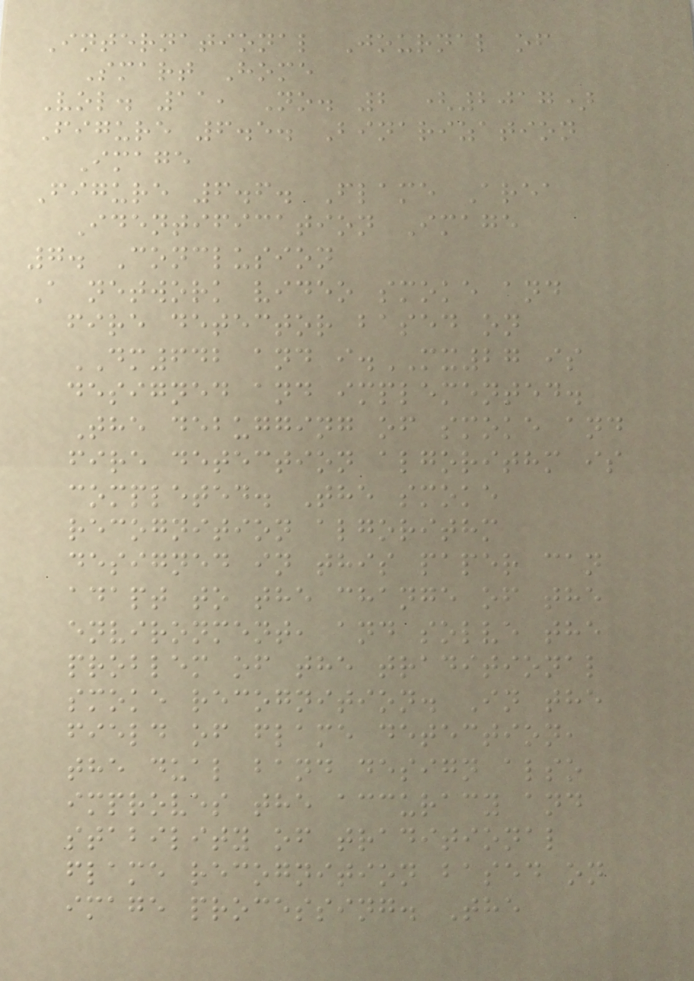International Journal of
Smart Home
Vol. 11, No. 2 (2017)
Figure 6.5. Binarization
Image
Figure 6.6. Flame Area
Identification Image
7. Conclusion
A network video smoke and
fire detector based on
DM642 and i.MX27 is
designed and implemented.
The debugging of smoke and
fire detection algorithm is
completed. The smoke
recognition algorithm
designed in this paper can
adapt to the change of the
environment, and solve the
problem of the traditional
smoke recognition. In the
field of flame detection,
the dual band design also
improves the accuracy and
stability of traditional
flame recognition based on
image processing. The
